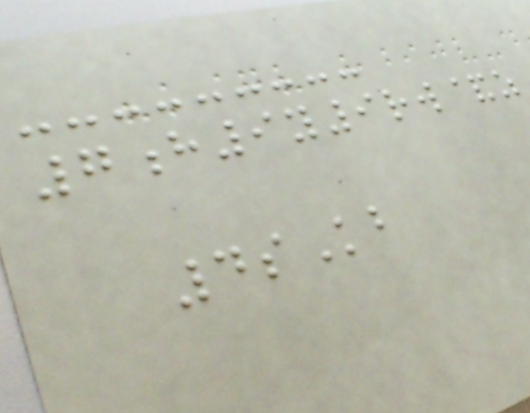7h9y9rw&z
4sKb
